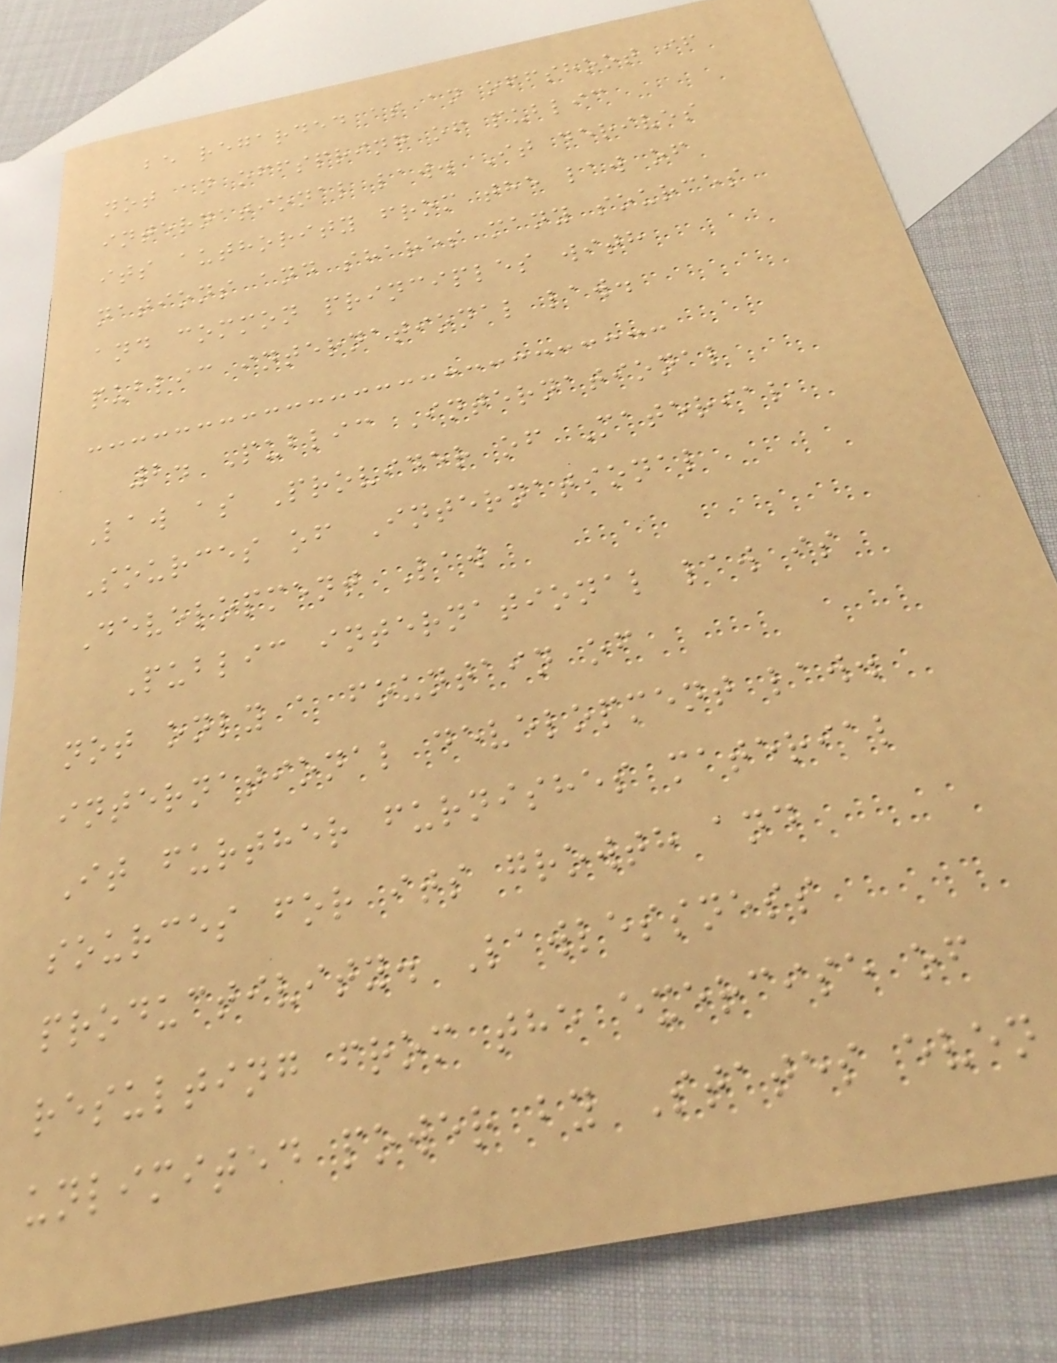be regarded as an offshoot if
not an offspring of public
international law. It derives
its authority from the law of
nations and shares many sources
and common principles with
public international law.
2. Public International
Law as Provider of Material
Sources of International
Development Law
Public international law is
not only a fountain of
international development law.
It further furnishes material
sources for its growth and
productivity. Lawlessness
resulting from the exercise of
unlimited power by States even
